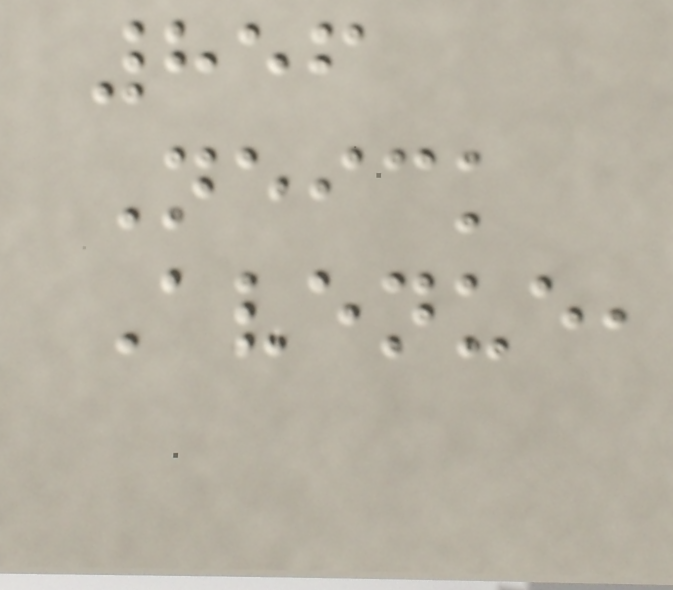856
Neick
Avenue,
